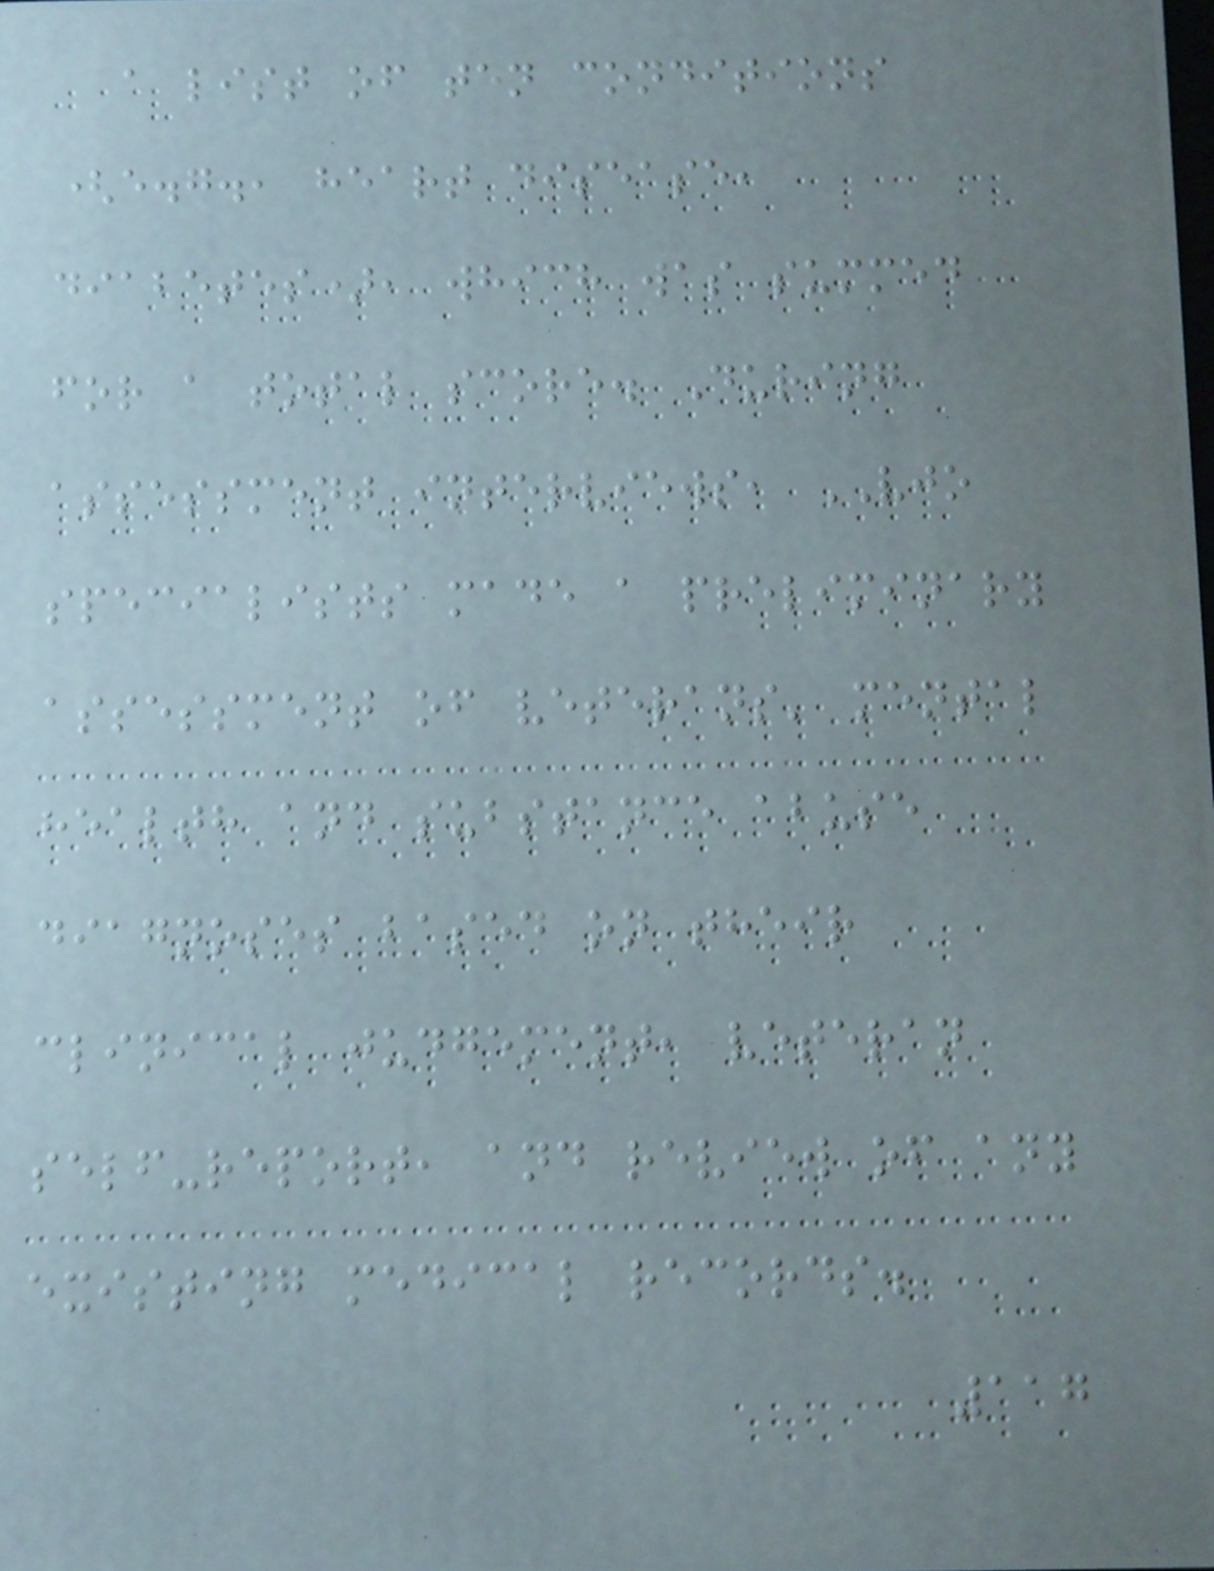a list of ten conditions
(e.g., heart disease,
diabetes), which was summed
for a total score. During
assessment interviews, VJO
specialists made a preliminary
assessment of veterans' mental
health and substance abuse
diagnoses based on their
clinical judgement, veteran
self-report, and review of any
existing medical records.
117
